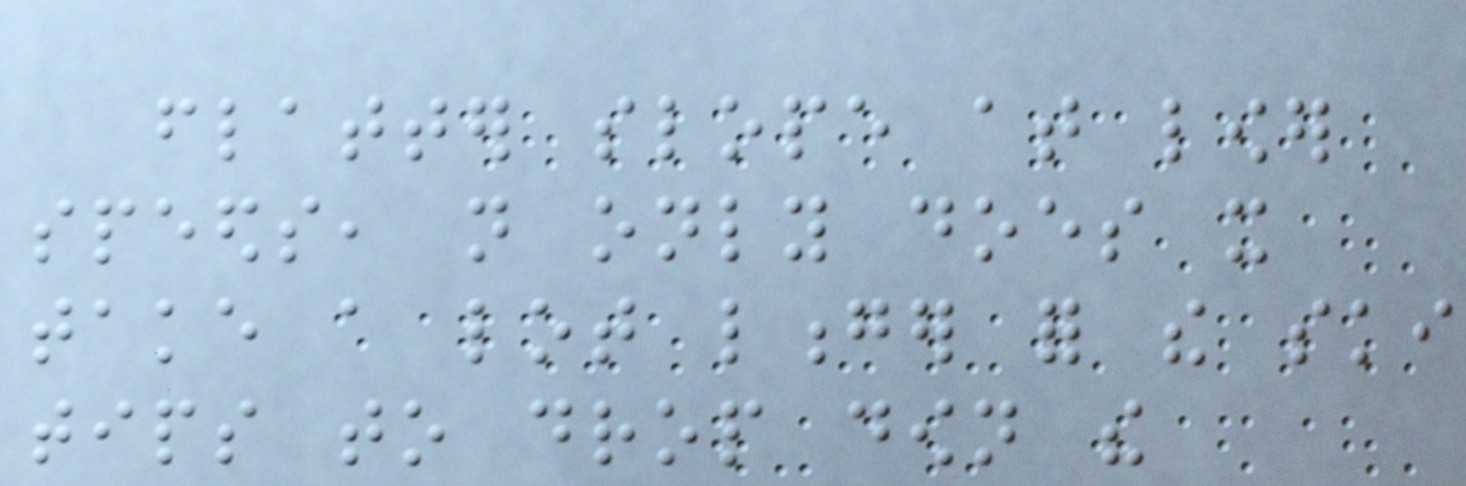flatter slope at lower
speeds, not only does it
take a lot longer for the ski
tips to drop down the
